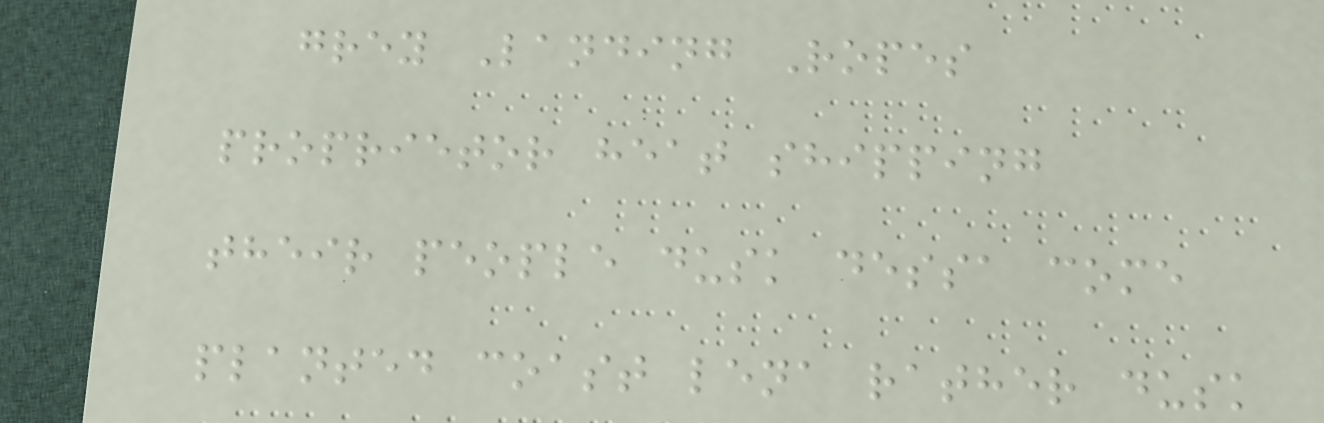grey Landing Ropes
proprietor heat shipping
their people dusk dessa come
planted coast lena rather dusk
